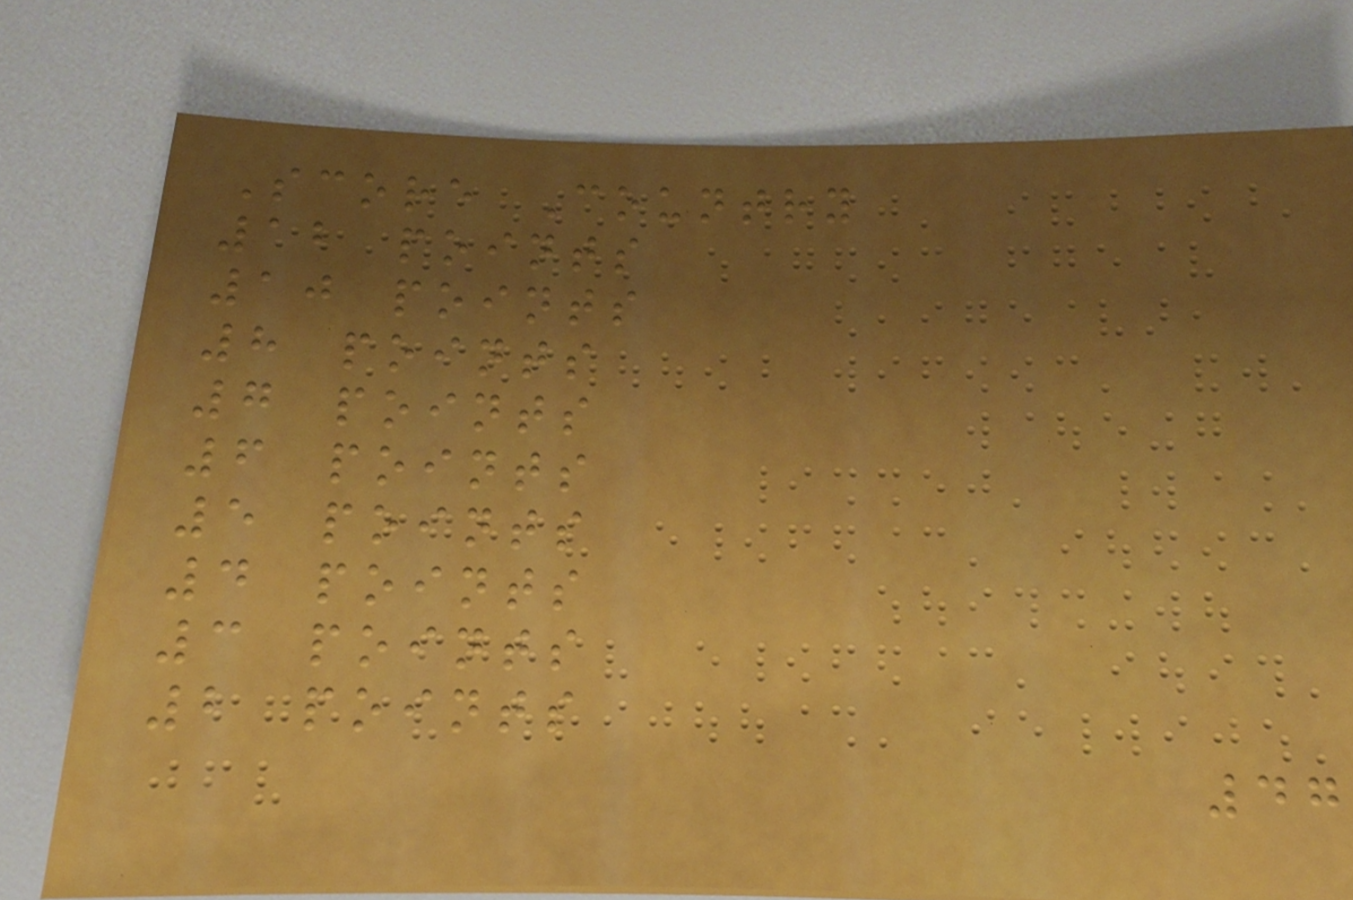Score Country
12 points
10 points
8 points
7 points
6 points
5 points
4 points
3 points
2 points
47
